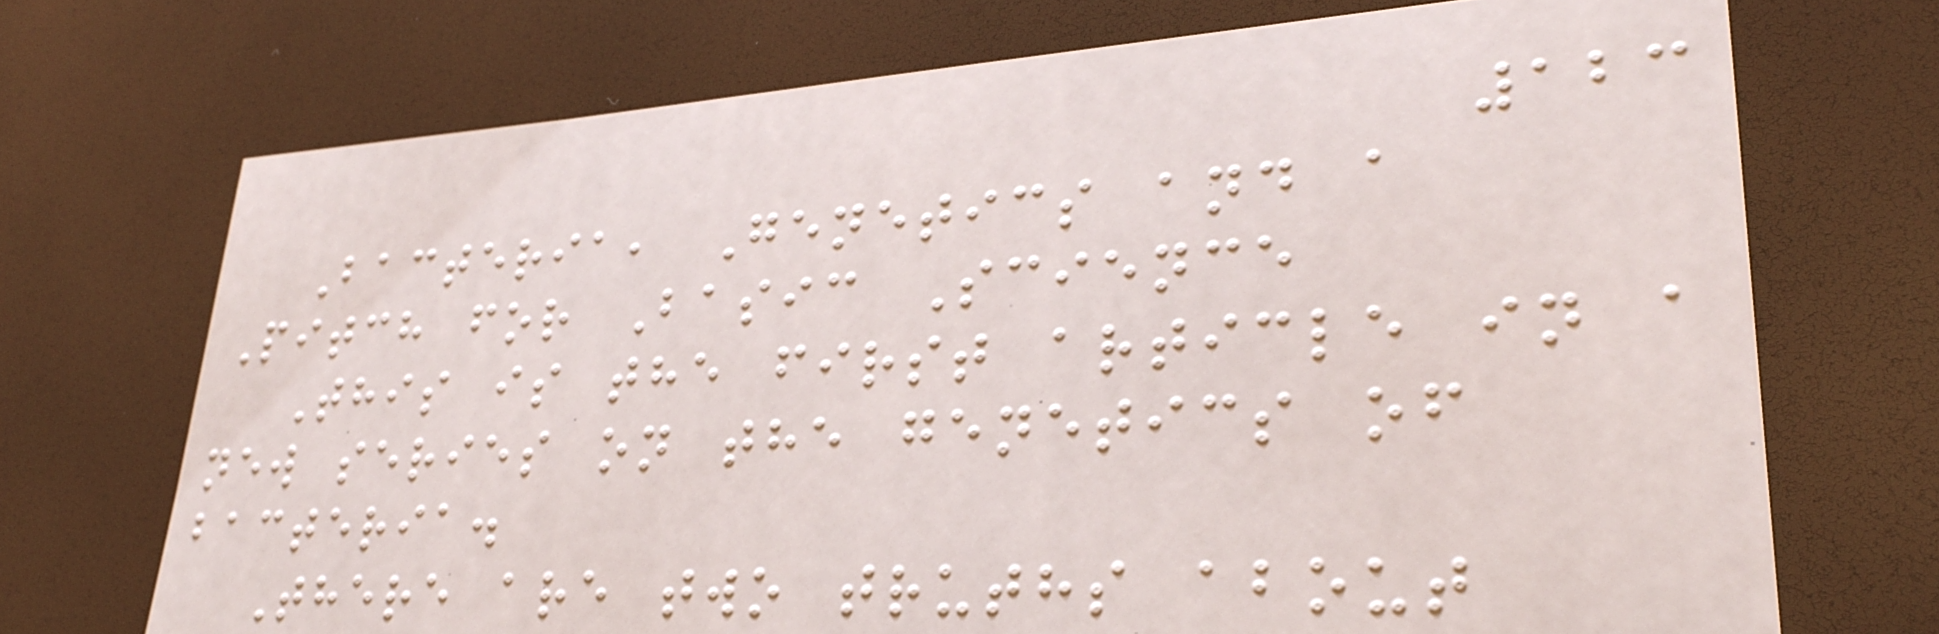123
Bacteria, Genetics and a
Pitch for Basic Science
This is the first article in a
new series on the genetics of
bacteria.
There are two truths about
